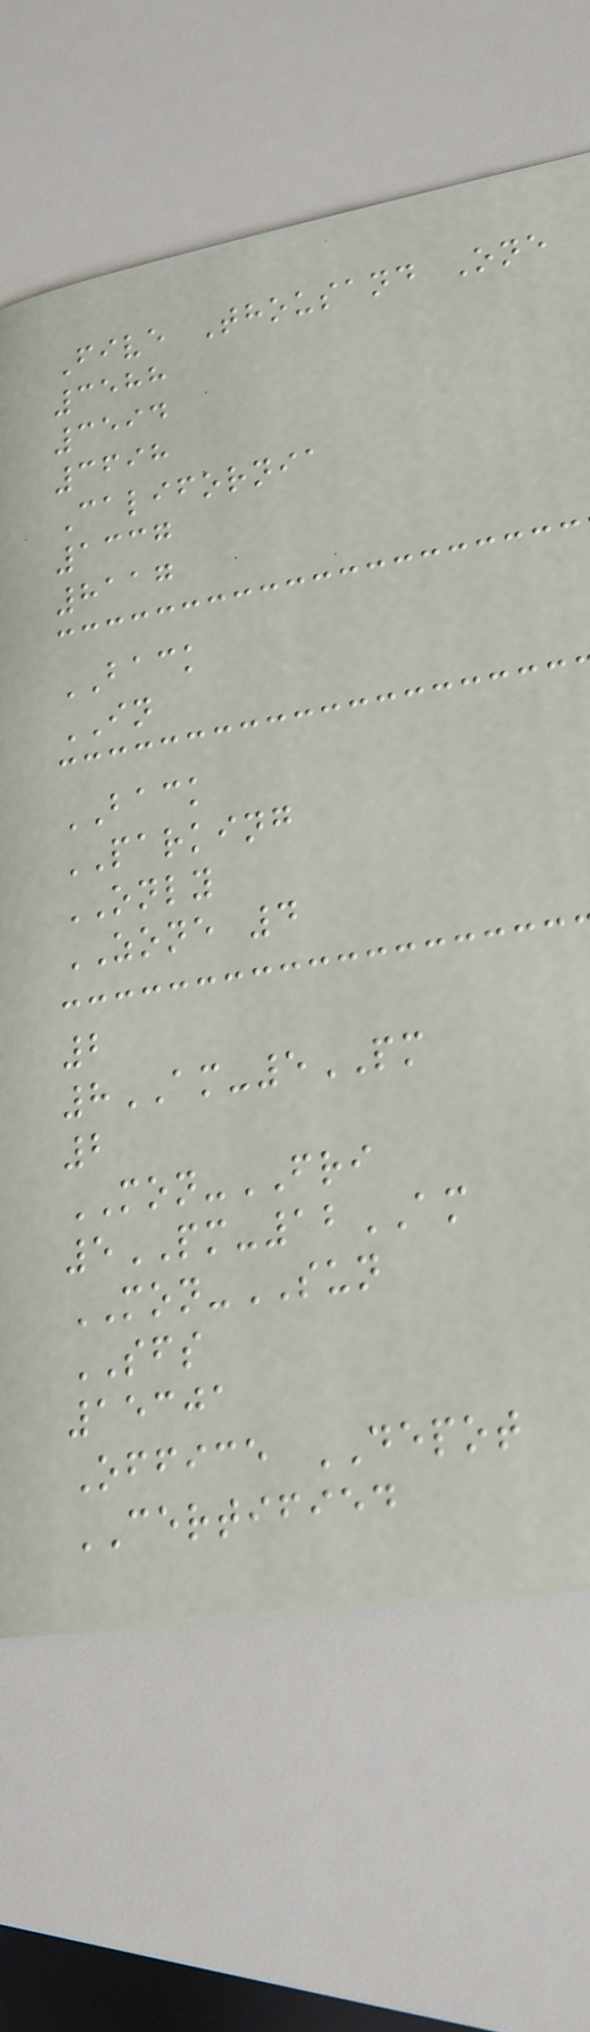Five Thousand One
3588
3594
3698
California
1337
8117
BACK
IN
BACK
PARKING
ONLY
ZONE 4
2
8AM-5PM
2
MON-FRI
5PM-12AM
MON-SUN
SFS
15301
Office DEPOT
CERTIFIED
